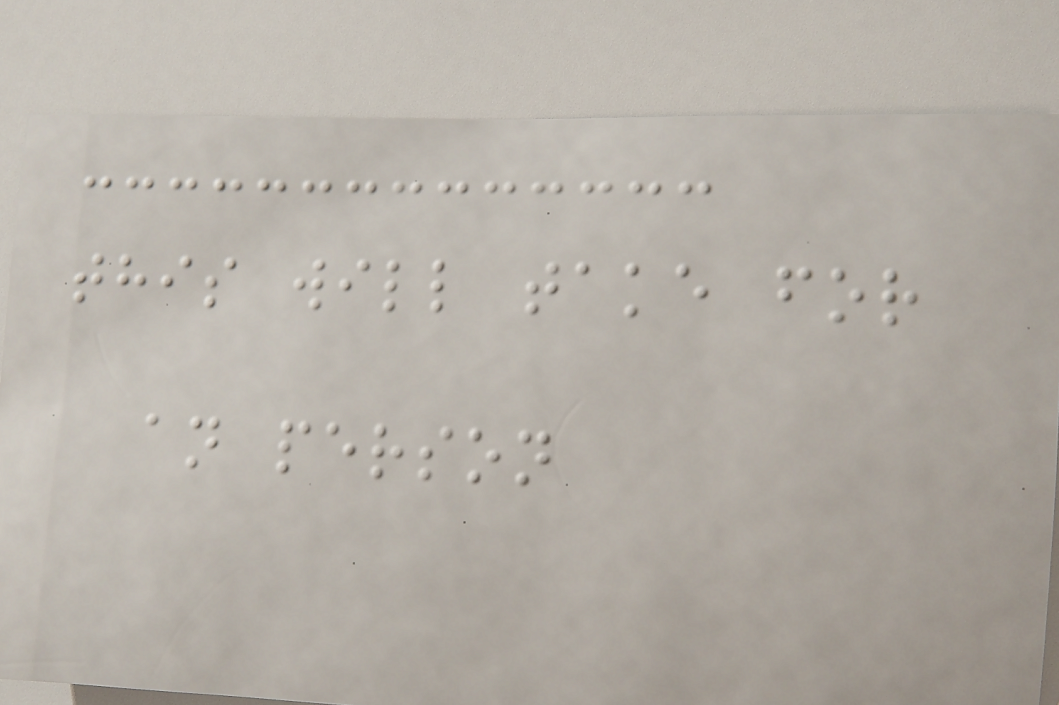this will take for
an person
